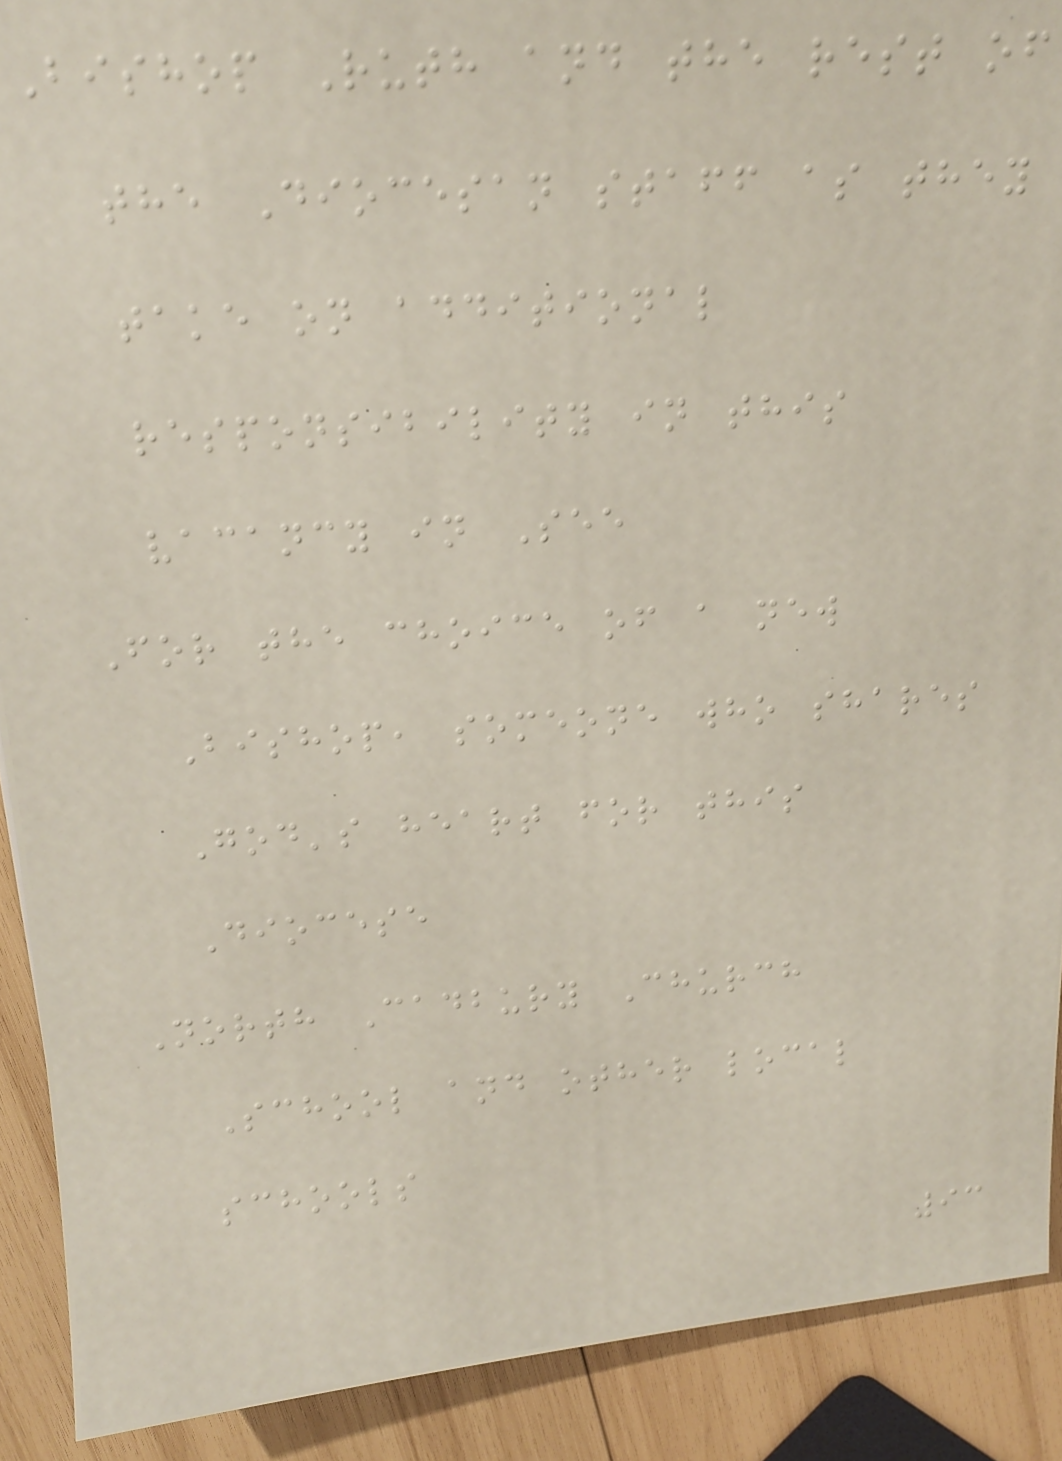Bishop Ruth and the rest of
the Diocesan staff as they
take on additional
responsibility in this
vacancy in See
For the choice of a new
Bishop, someone who shares
God's heart for this
Diocese
North Cadbury Church
School and other local
schools
93
